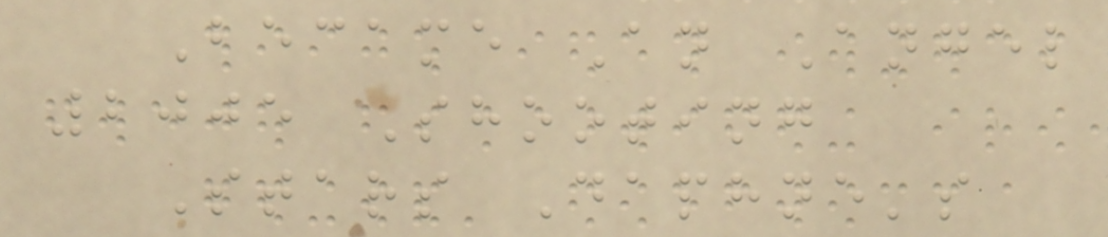Became An Angel
2005 Shooting
Stars Daphne's
